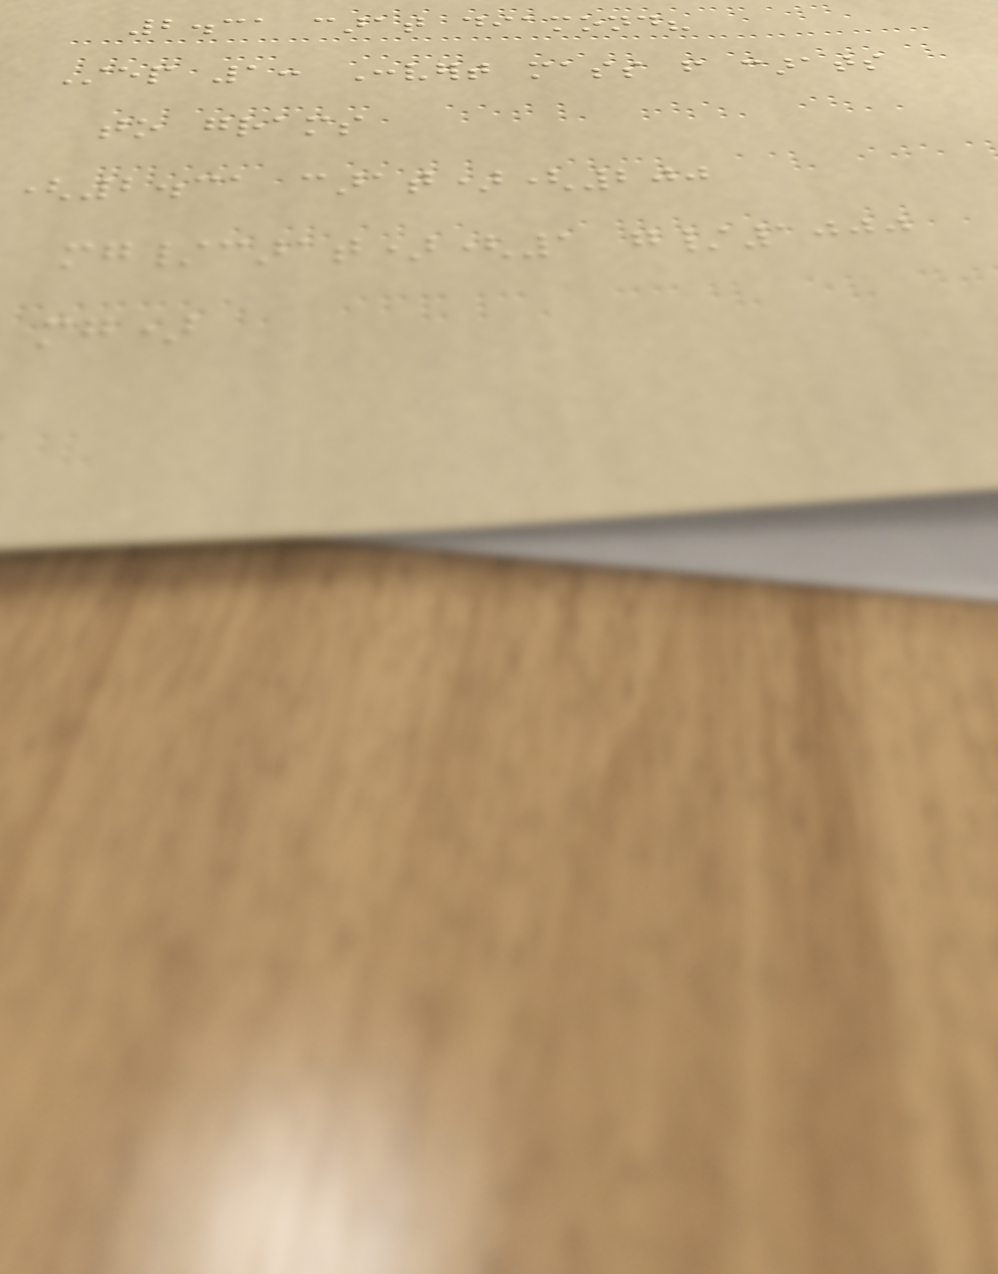2.31 carat diamond?
Step 1: Convert mass from carats
to grams
(2.31 carat)(200
mg/carat)(1 g/1000
mg)
